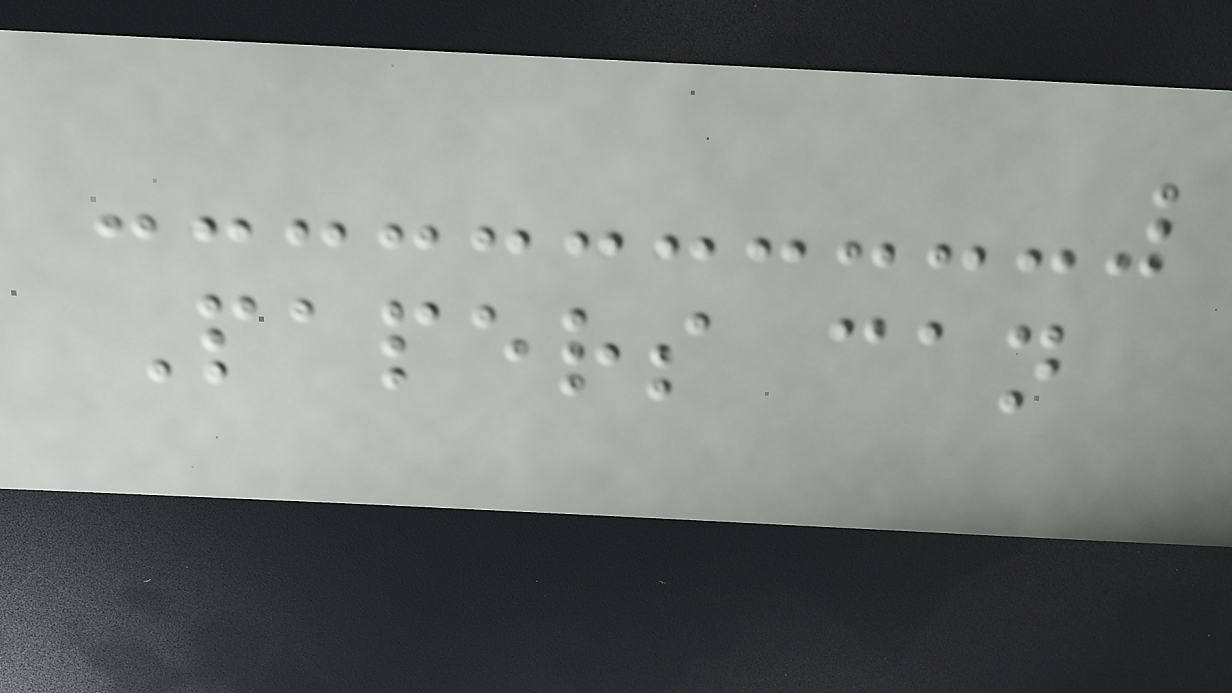Papers can
